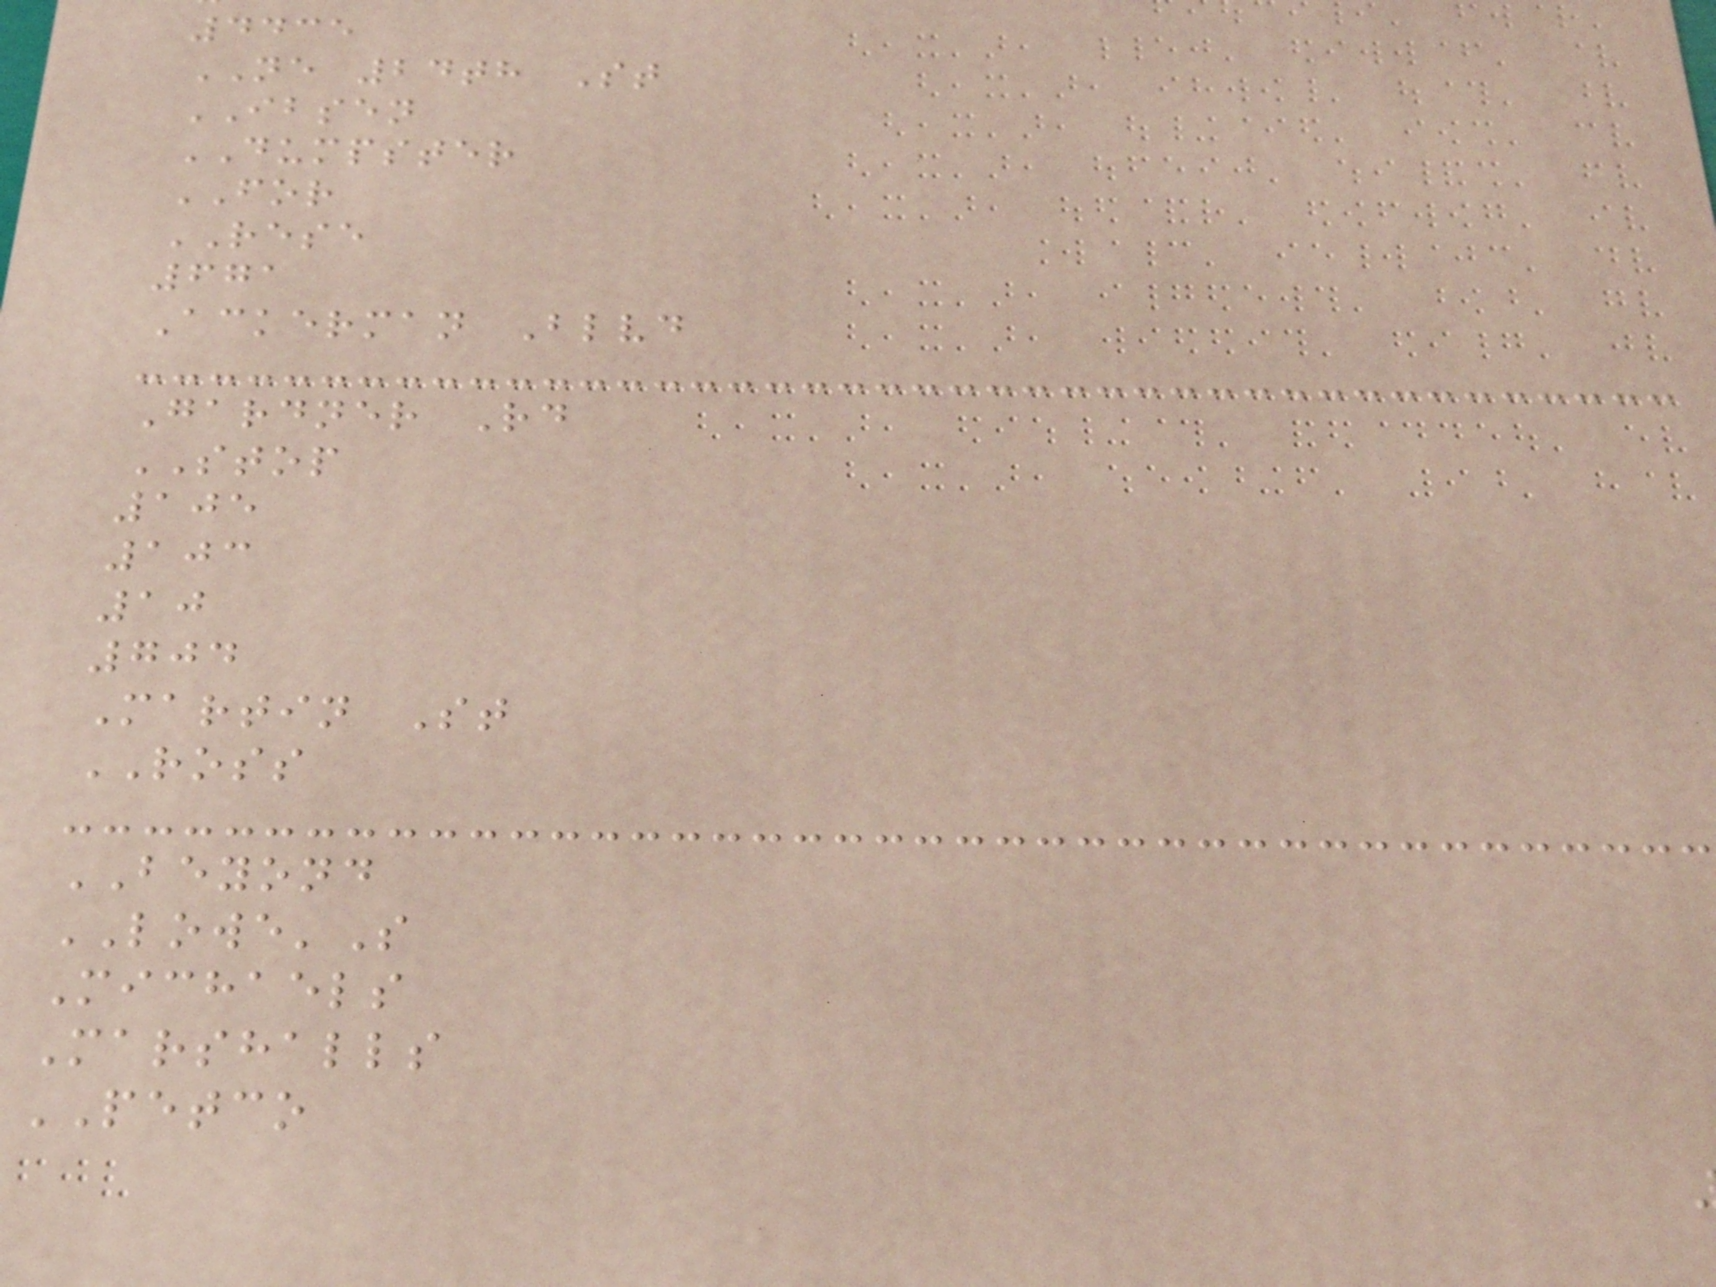4435
NE 24th St
IBSEN
DUMPSTER
FOR
RESE
671
Ackerman Blvd
Gardner Rd
STOP
105
103
10
704
Martin St
ROSS
BEYOND
LOWE'S
Michaels
Marshalls
PETCO
